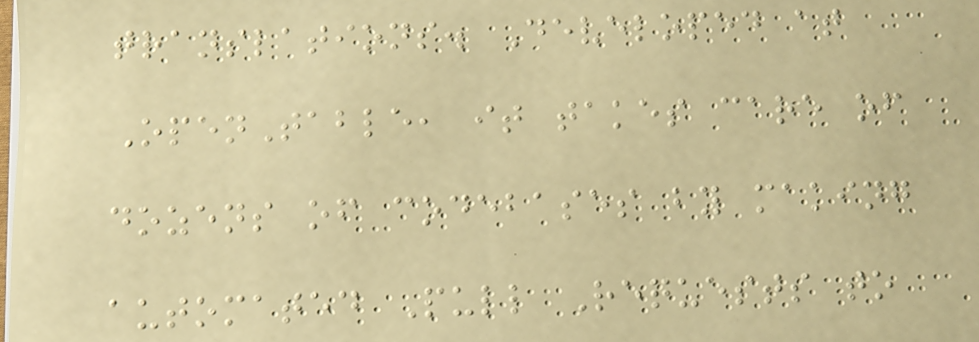translations. Developed at
OpenTable, it takes care of
dozens of codebases by making
automated Pull Requests to
